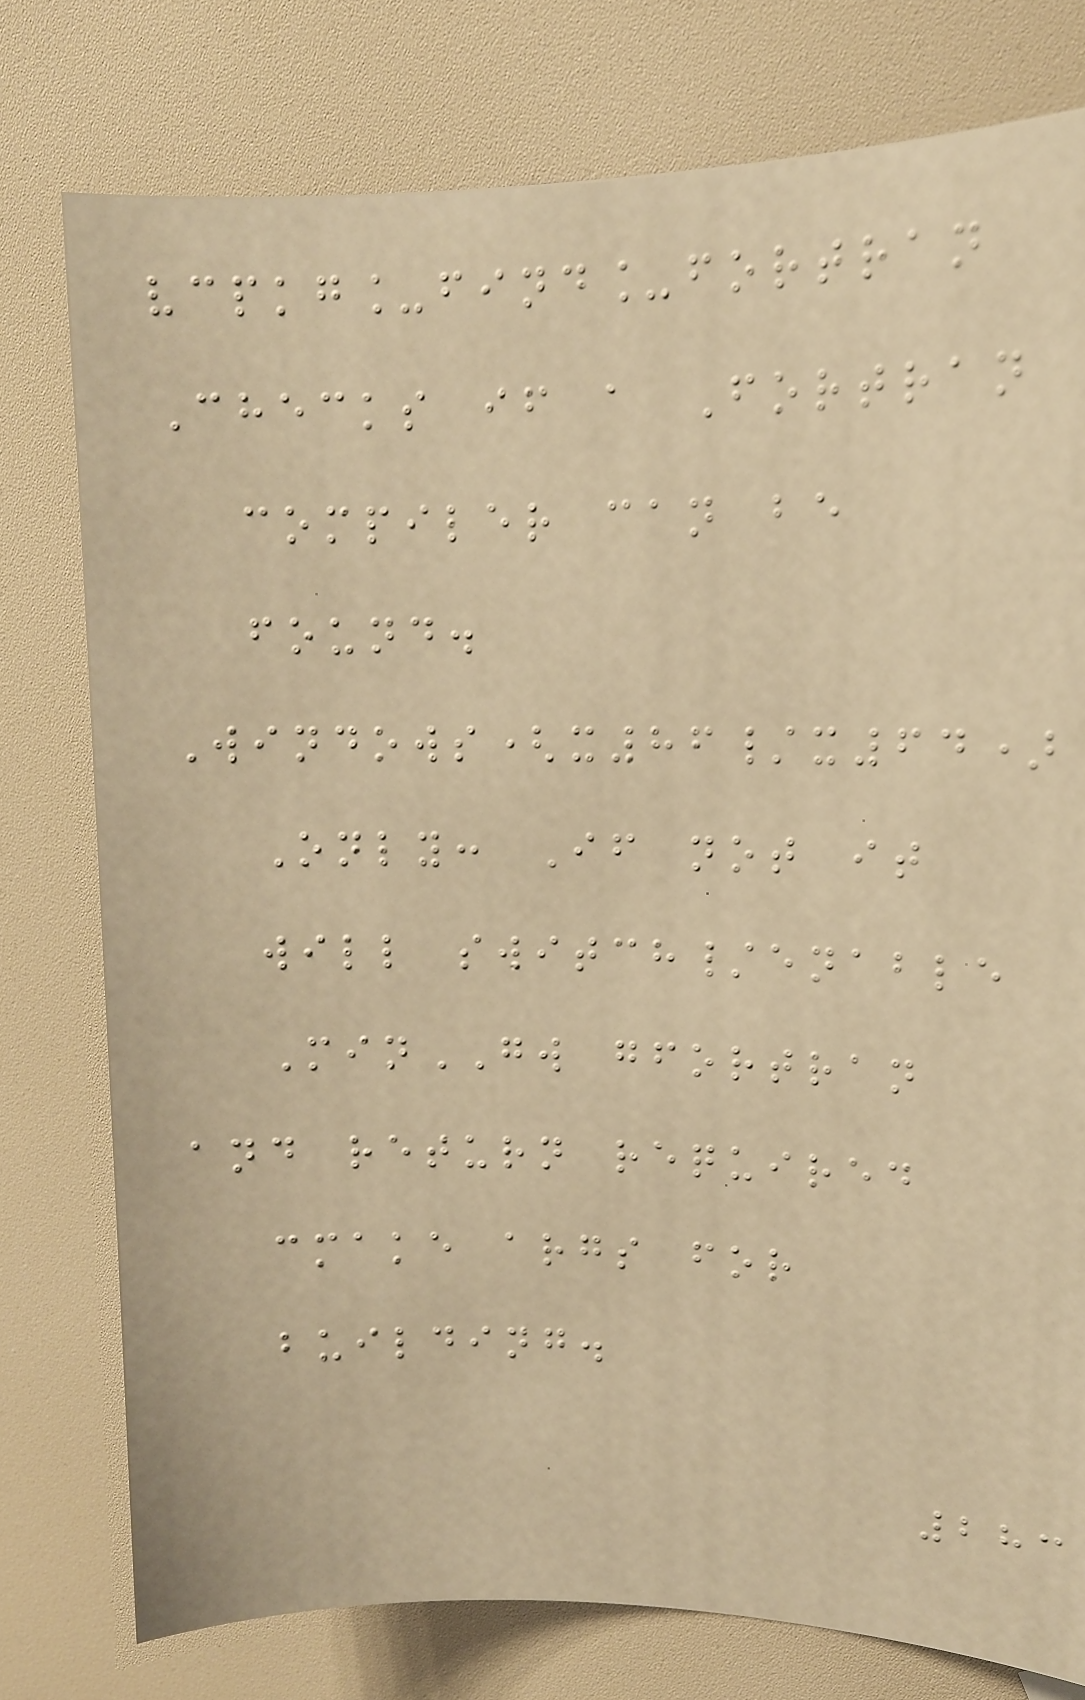vcpkg_find_fortran
Checks if a Fortran
compiler can be
found.
Windows(x86/x64)
Only: If not it
will switch/enable
MinGW gfortran
and return required
cmake args for
building.
283
